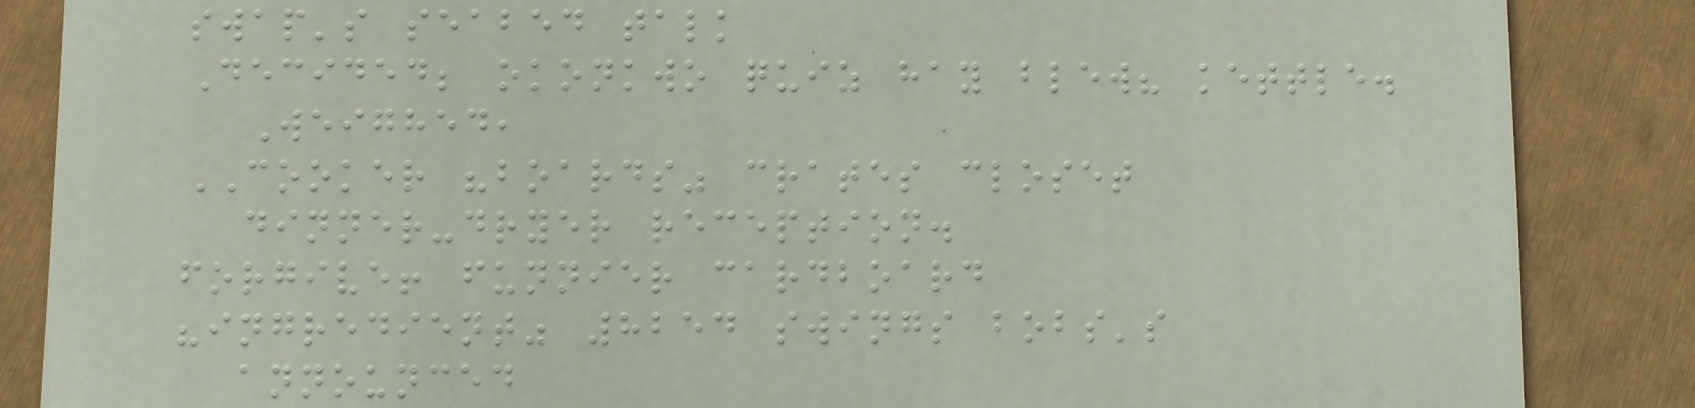swap's seabed talk
Decided; okonkwo quiz hay blew? kettle.
Weighed,
COOKER "boards" crates closet
dinner-dryer reception.
forgive! funnier cardboard
"ingredient" 8254 swings bobs's
announced
